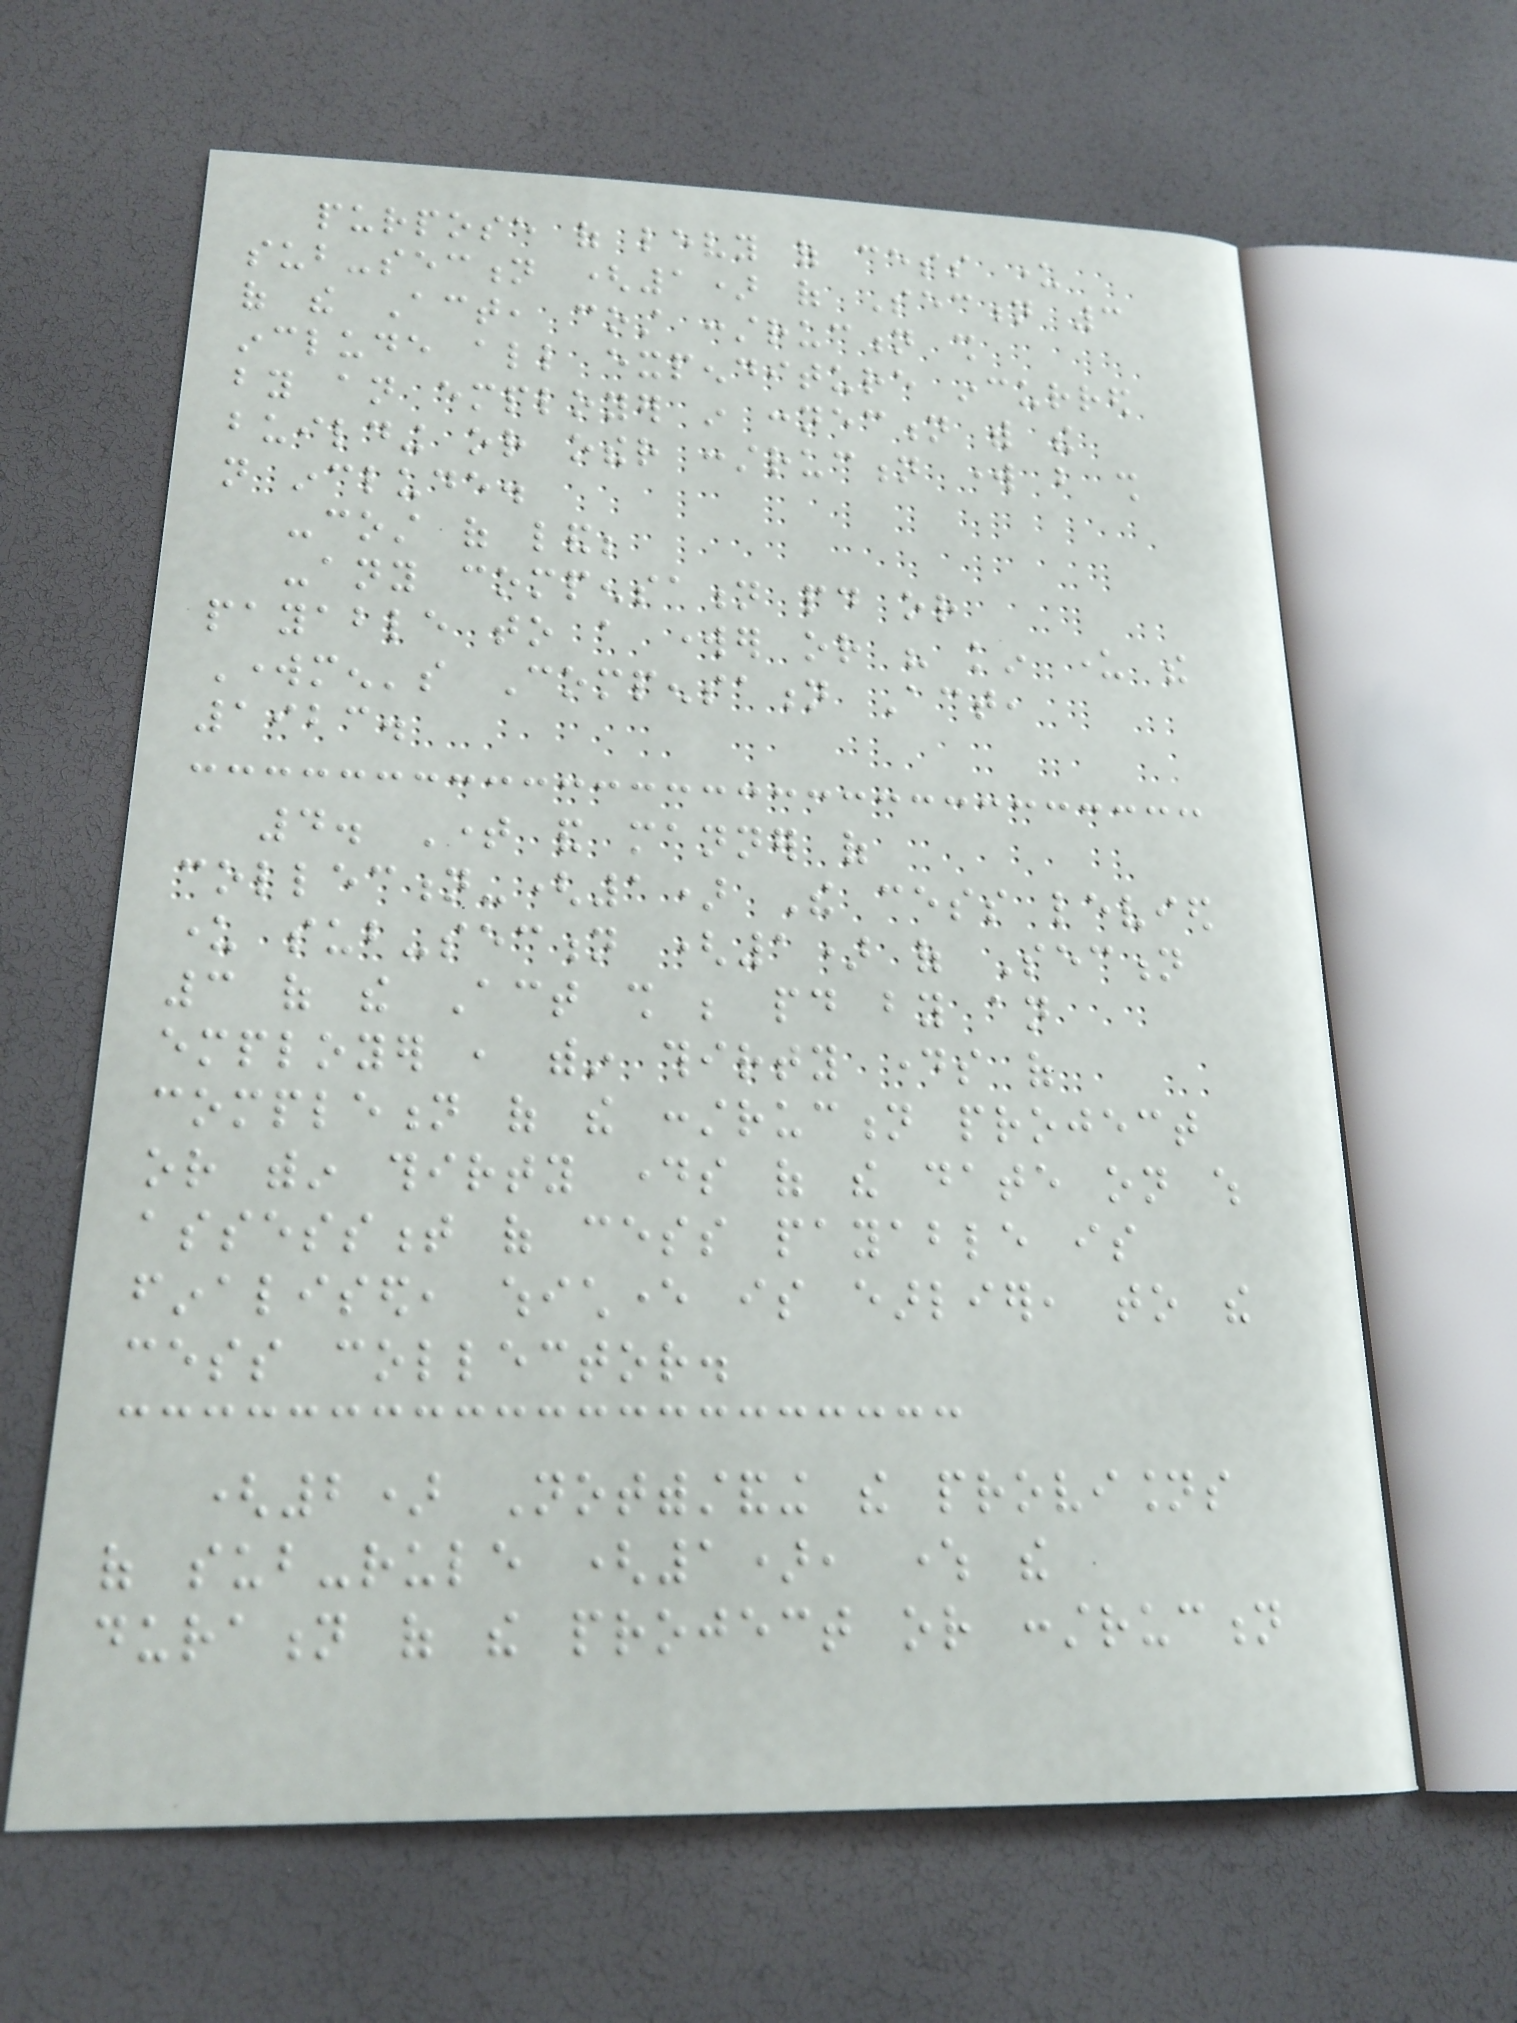purpose of levy of cess under
sub-section (1) of Section 3
of the Act, cost construction shall
include all expenditure incurred
by an employer in connection with the
building or other construction work but shall
not include.
-cost of land;
-any compensation paid or
payable to a worker or his kin under the
Workmen's Compensation Act,
1923.
4. Time and manner of
collection-(1) The cess levied
under sub-section (1) of Section
3 of the Act shall be paid by an
employer , within thirty days of
completion of the construction project
or within thirty days of the date on which
assessment of cess payable is
finalised, whichever is earlier, to the
cess collector.
(2) Notwithstanding the provisions
of sub-rule (1), where the
duration of the project or construction
